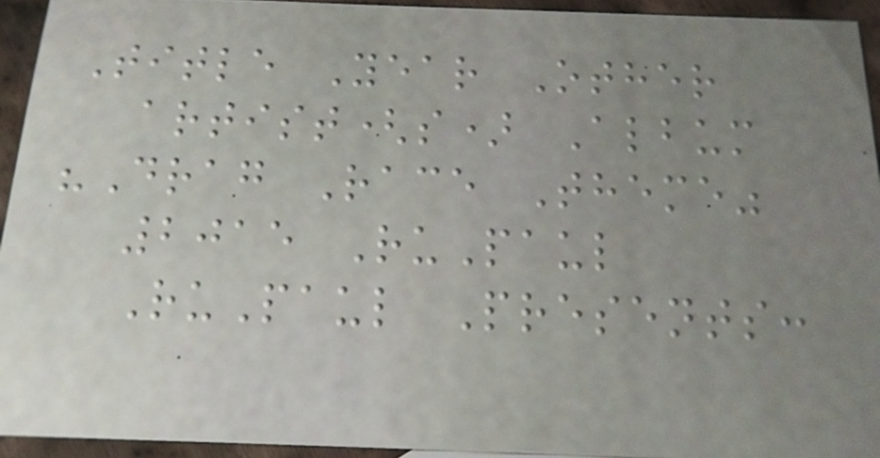Title Year Other
artist(s) Album
"Drag Race Theme"
2015 RuPaul
RuPaul Presents:
